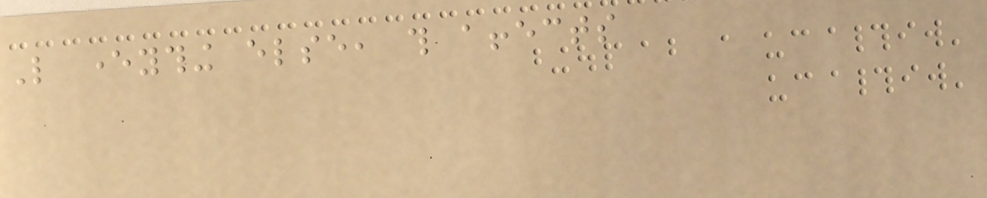Like everything else, this affects
